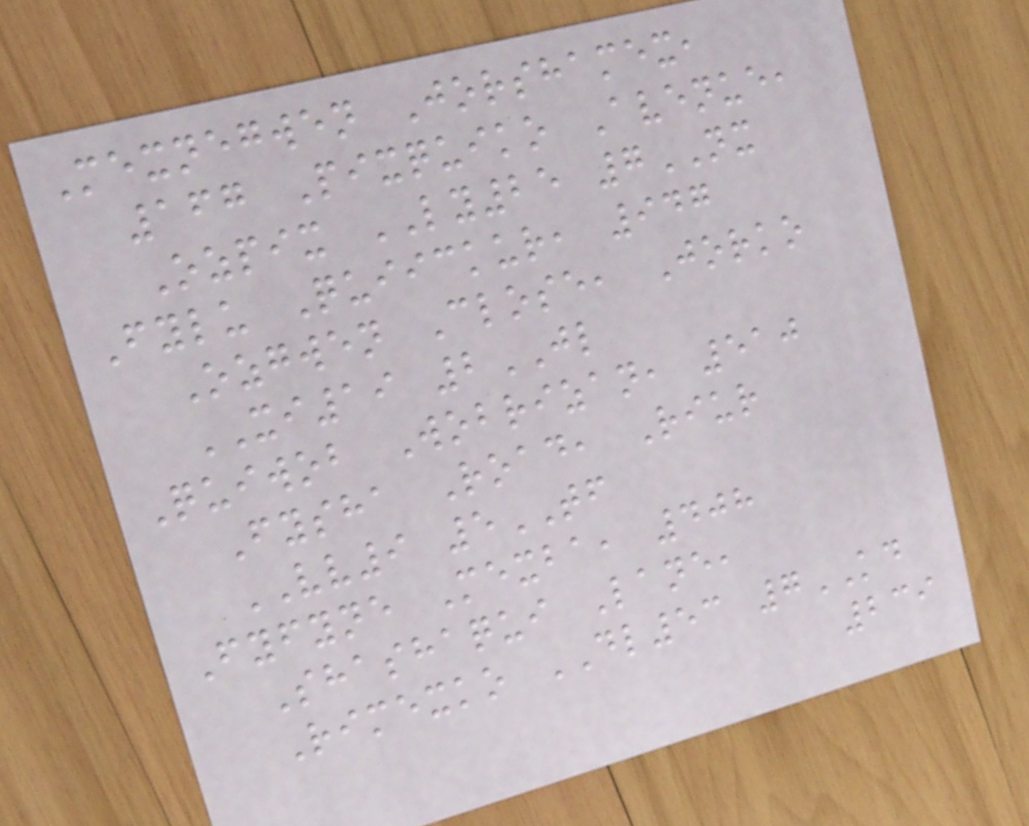Mexnegwen Jorshamex,
167 Pixquiko Avenue,
Ozpix LY25 7NX
Fylu Quiickur, 947
Ozgwen Close, Jorko
XI19 2JL
Quiwob Wobrizan, 510
Fysha Road, Riur
VV9 5TF
Fyfyne Mexba, 408
Shashaqui Lane,
Rimexko DL53 7KD
239
